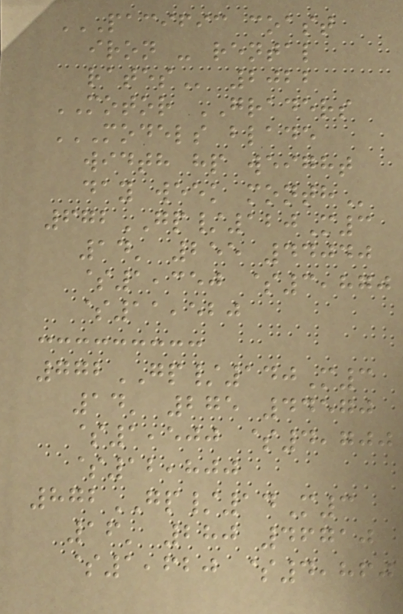PACIFIC COAST
IRON - RENTAL
RATES 2022
MOTOR GRADERS
MODELS BLADE
WIDTH HP WEIGHT
DAY WEEK MONTH
672GP/120M3
14' 255 44040
$1,350 $3,870
$11,520
772GP/140M3
14' 275 44570
$1,500 $4,700
$12,800
872GP/14M3
16' 280 46710
$1,620 $4,860
